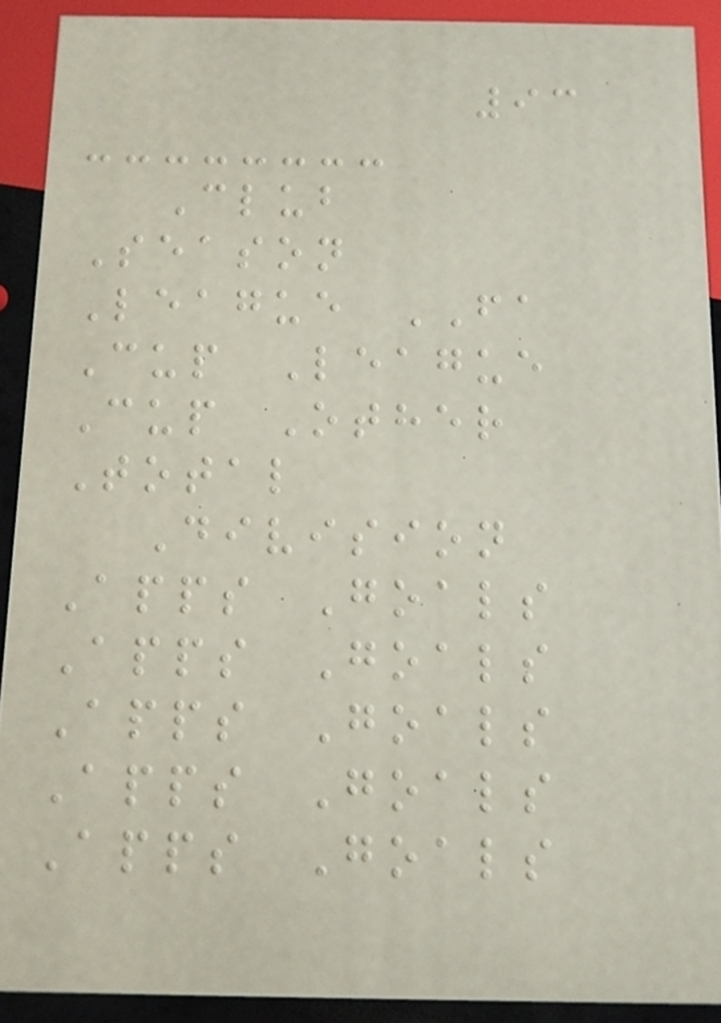93
Club
Season
League FA
Cup League
Cup Other
Total
Division
Apps Goals
Apps Goals
Apps Goals
Apps Goals
Apps Goals
